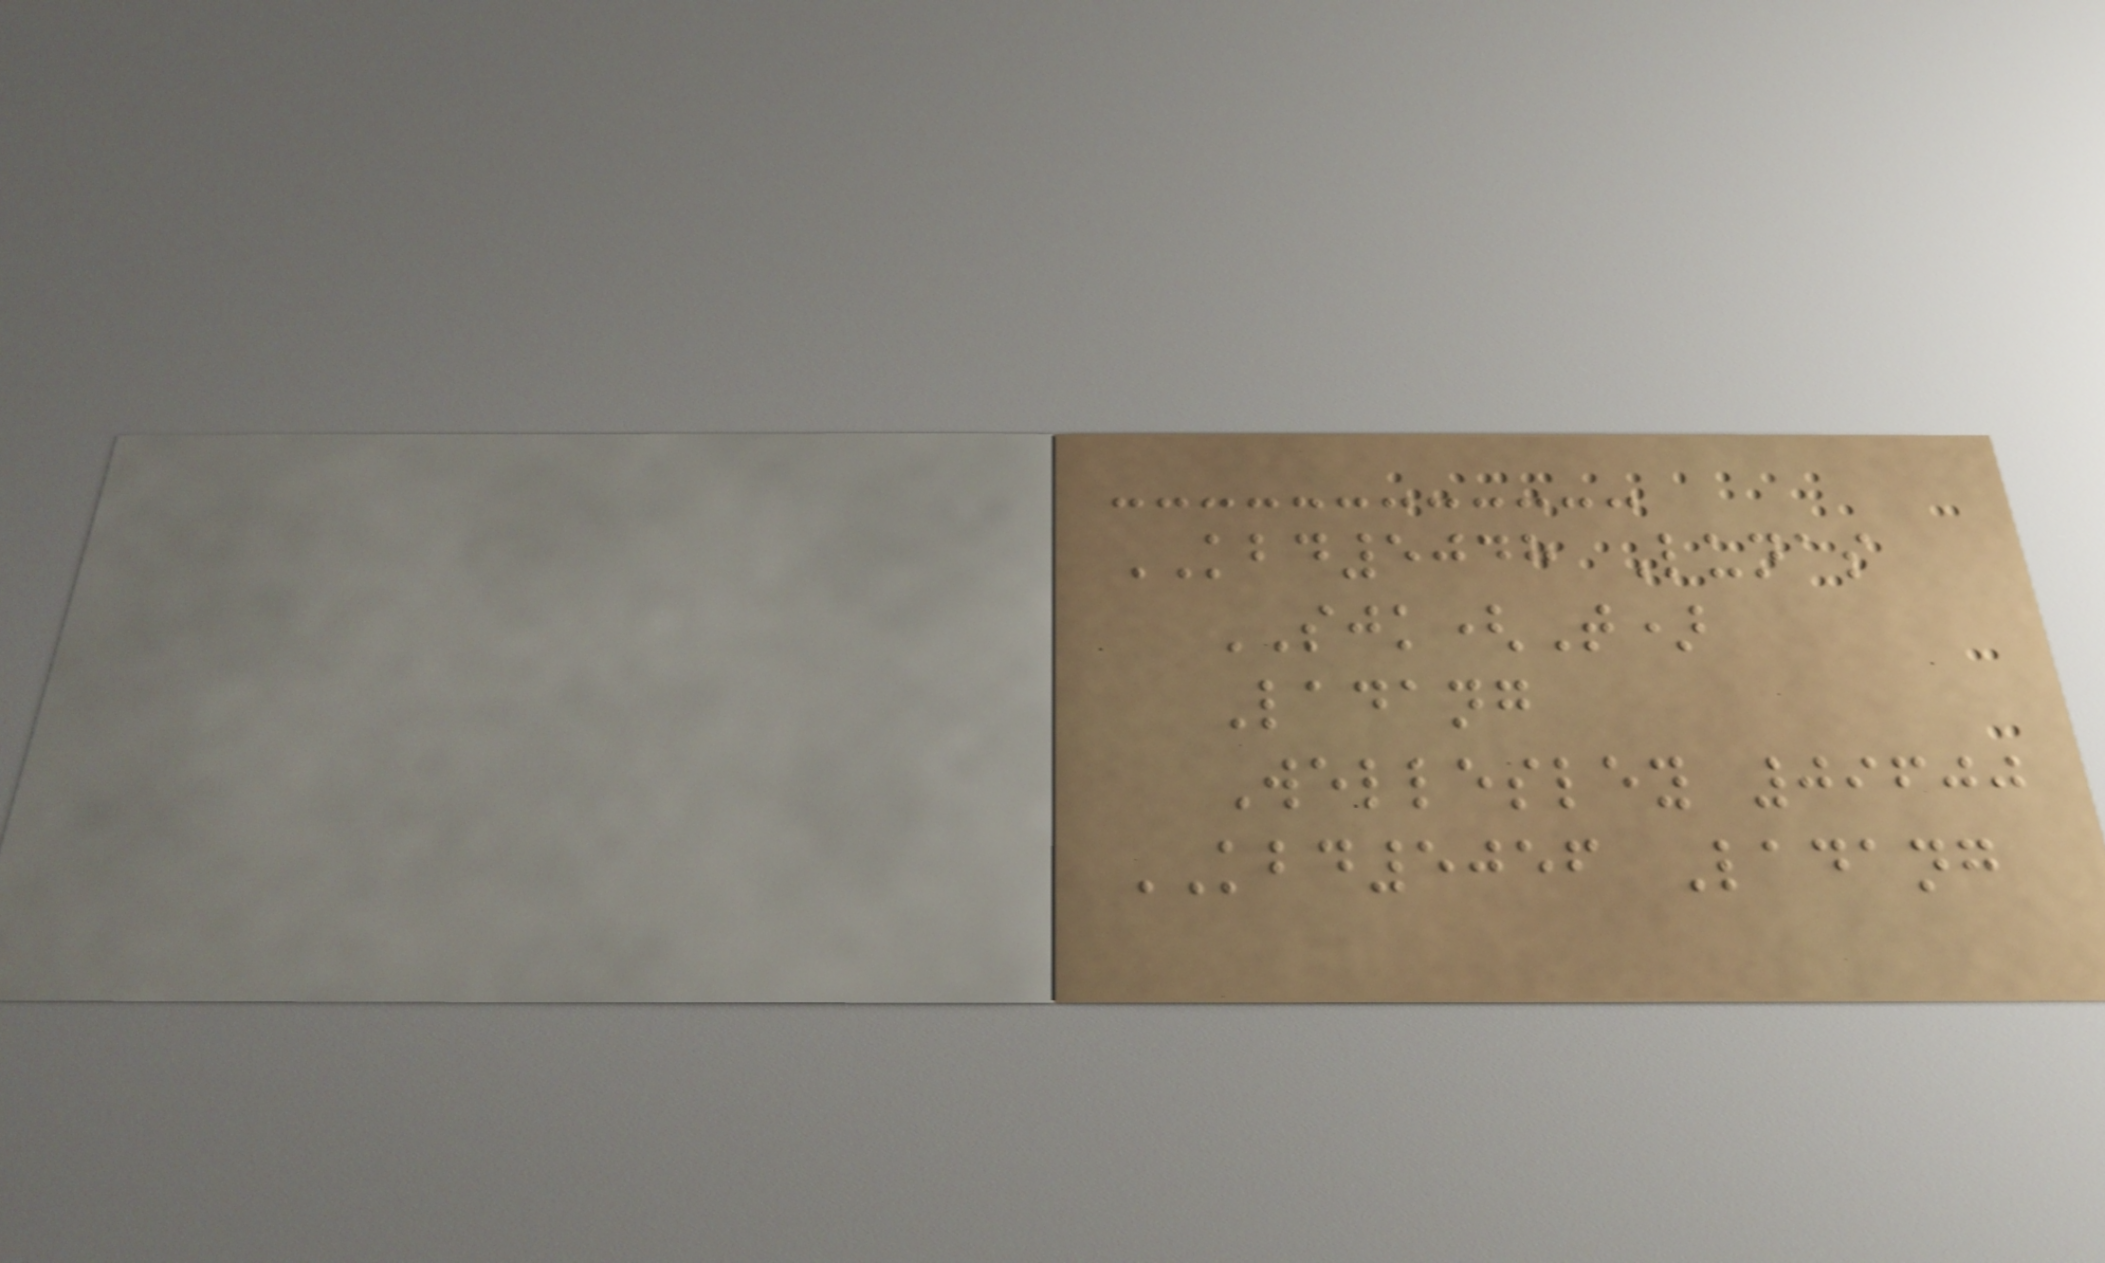KBD5048 Lunas
SJK(T)
Ladang
Wellesley 09600
KBD5056 Ladang
